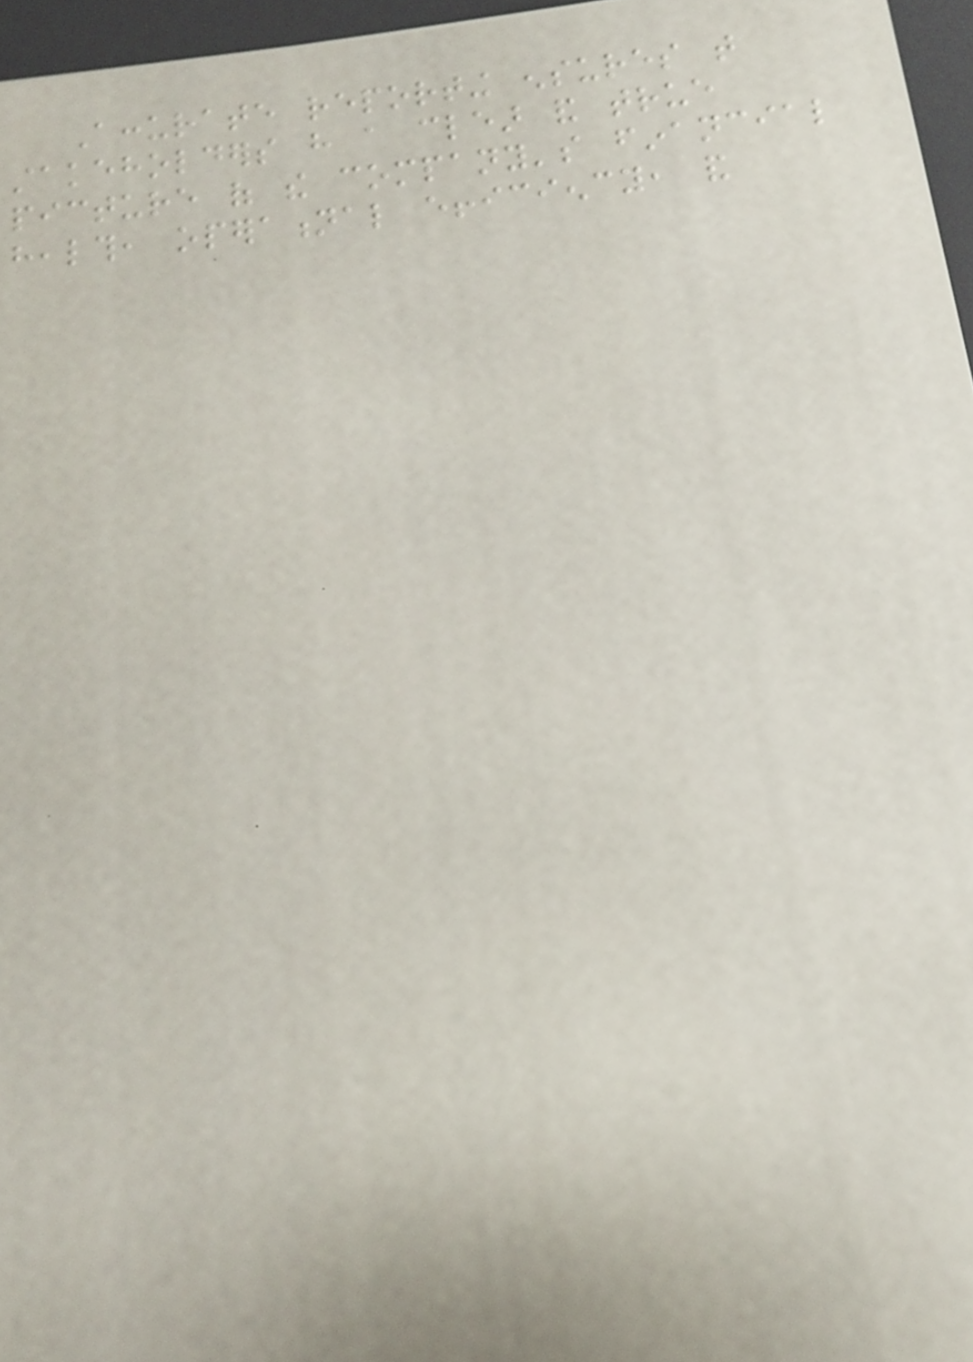Accurate reporting ensures that
stakeholders have a clear and true
picture of the company's financial
health, operational efficiency, and
